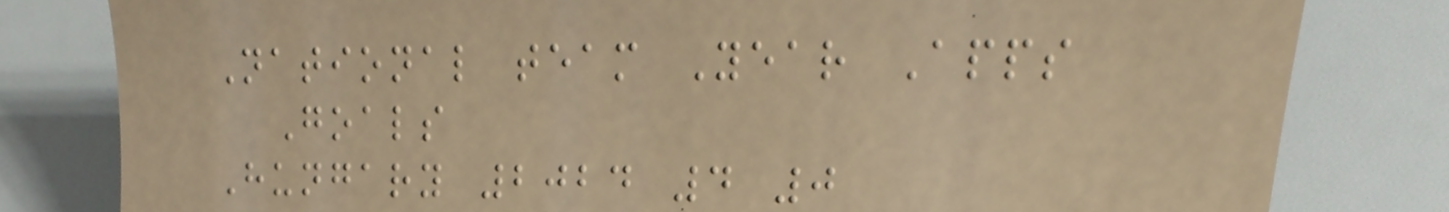National team Year Apps
Goals
Hungary 2024 4 0
